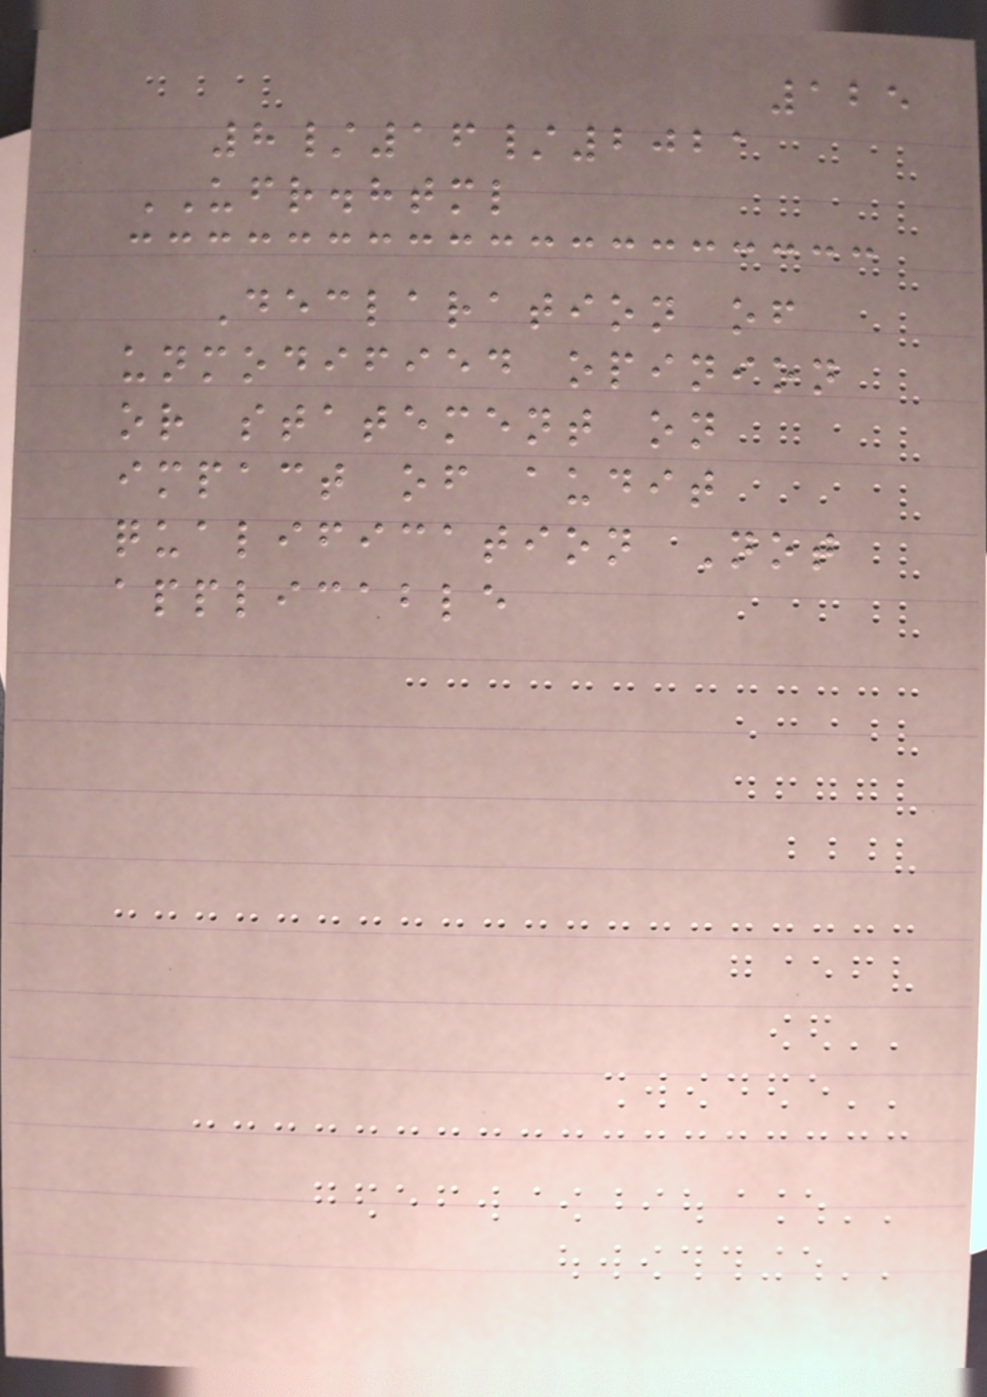125
8/16/2021
UFR.html
Declaration of
unmodified opinion
or statement on
impact of audit
qualification Not
applicable
